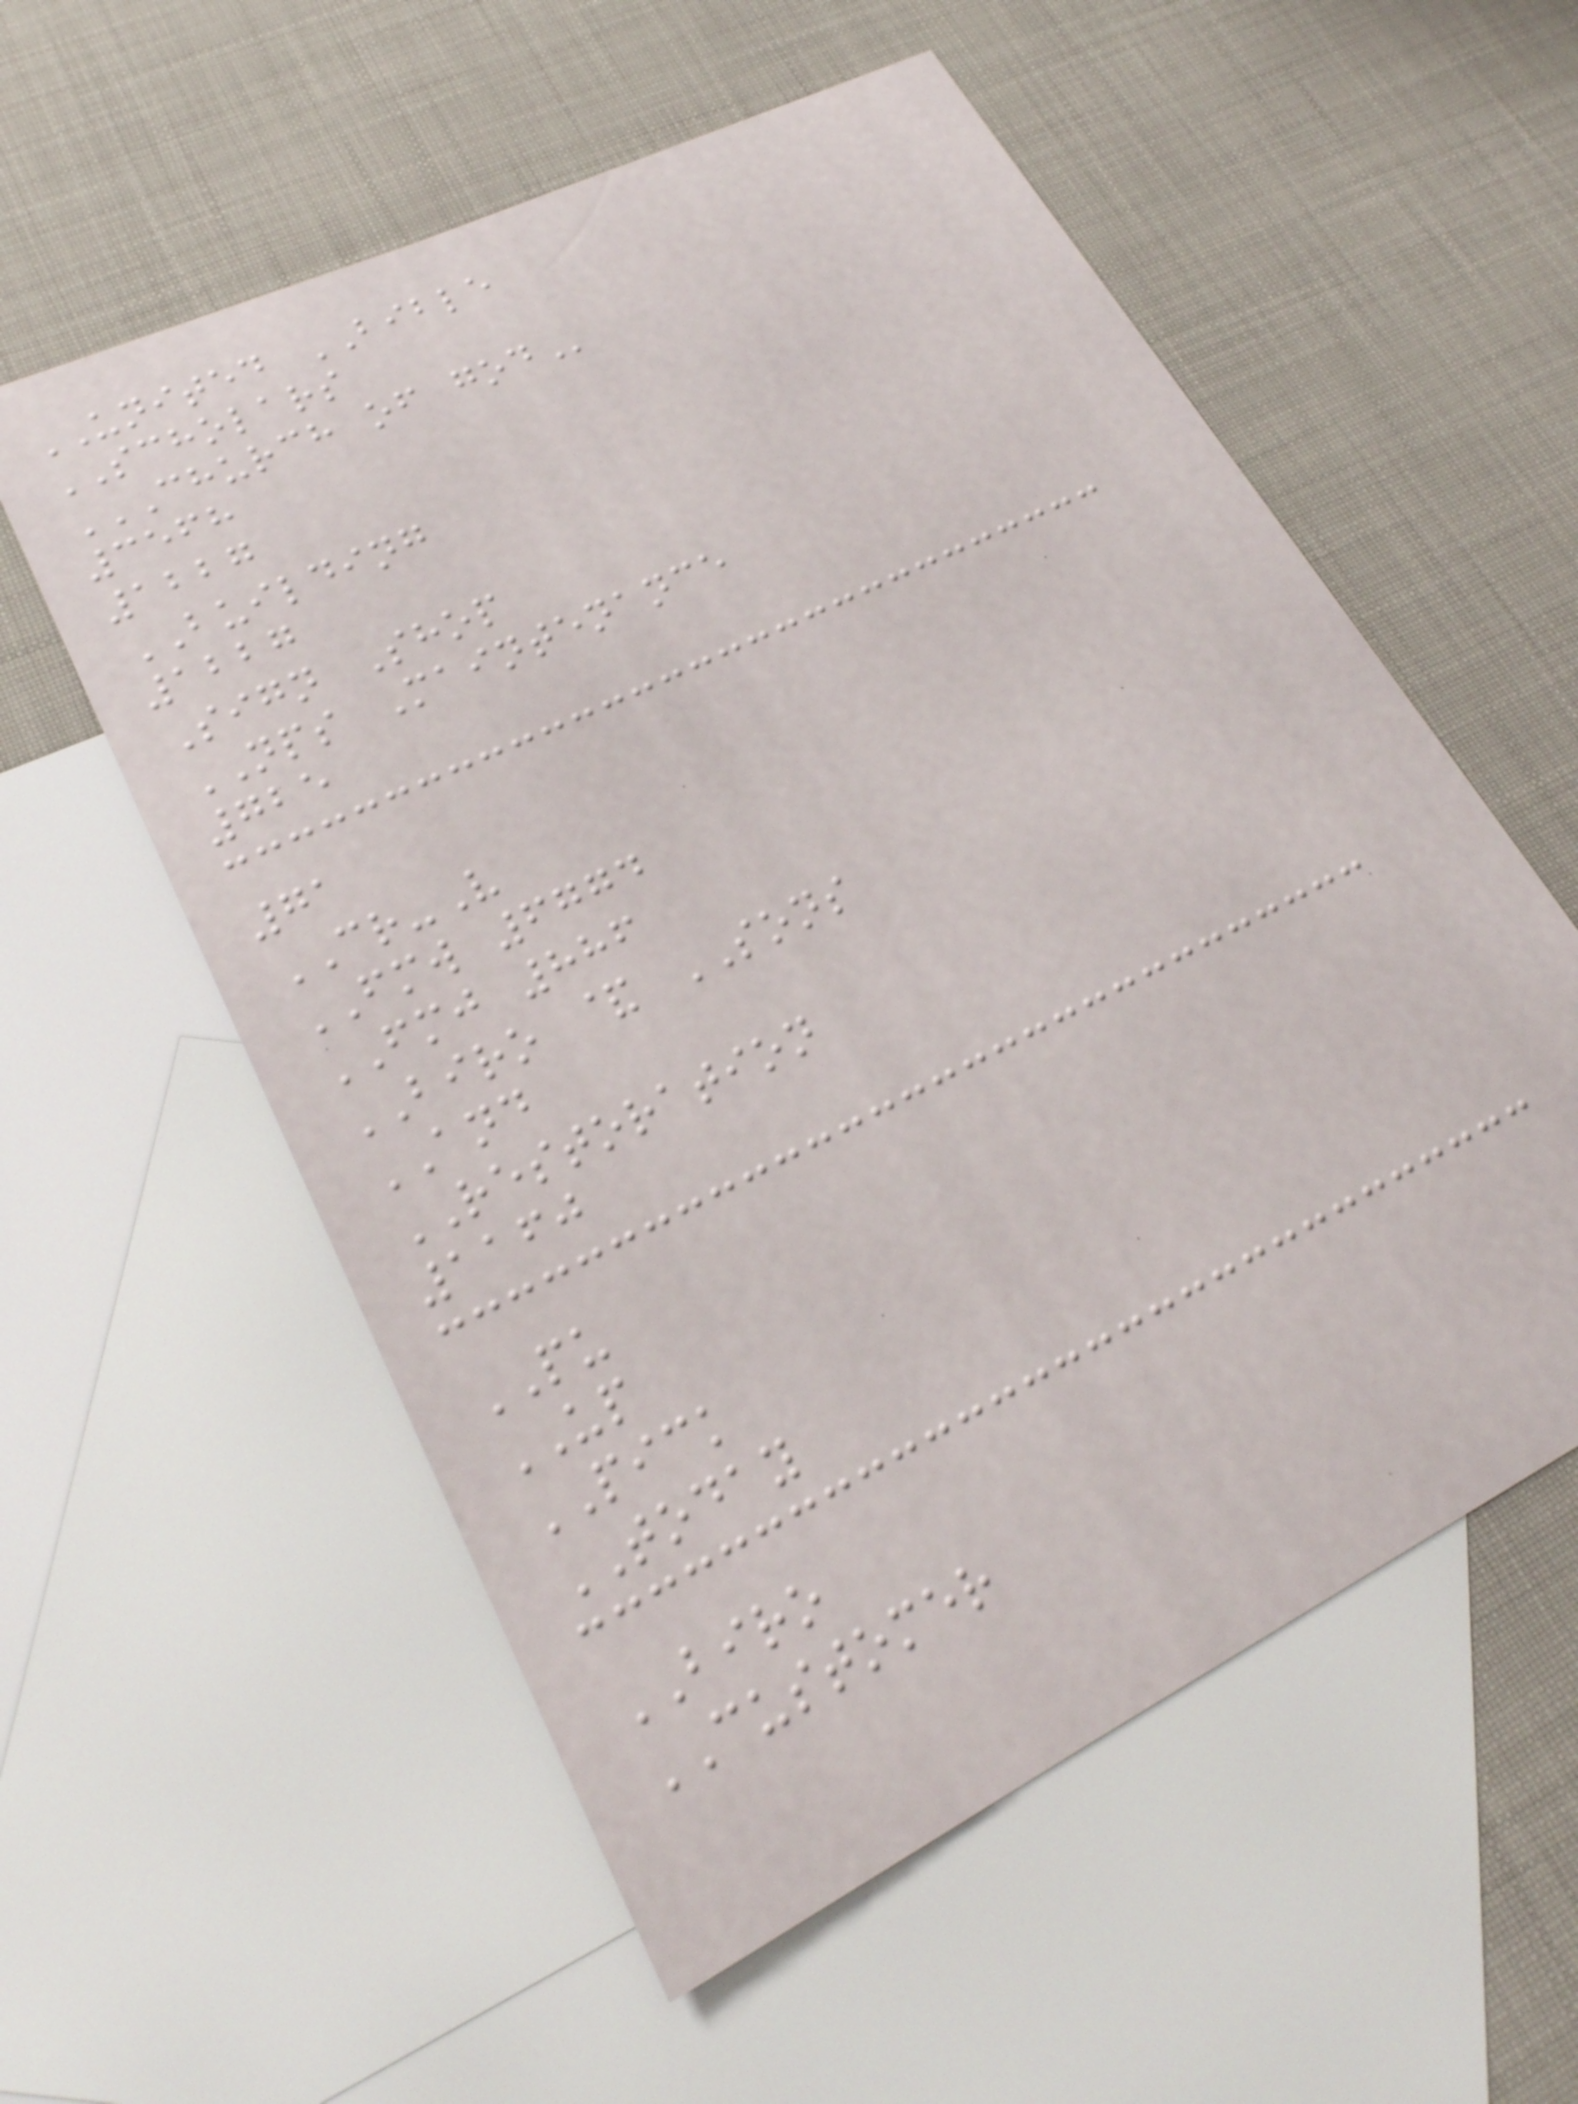UNITED BIBLE
SCHOLARS
CHURCH OF GOD
3568
1227
BUILDING
1227
Sign Shop
NPS Maintenance
725
71
CR-V
FMW 6774
FMJ 886
BIRO & SONS
AND
RESTORATION
1160
PU
UP
PICK
TODAY
BIRO
CUSTOMER
